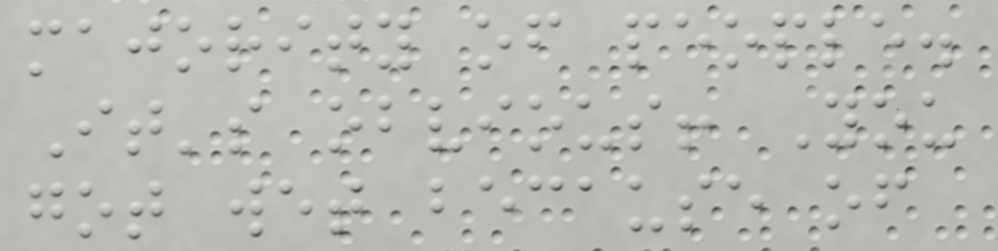majority of people.
It's obvious! You
got wet because of
